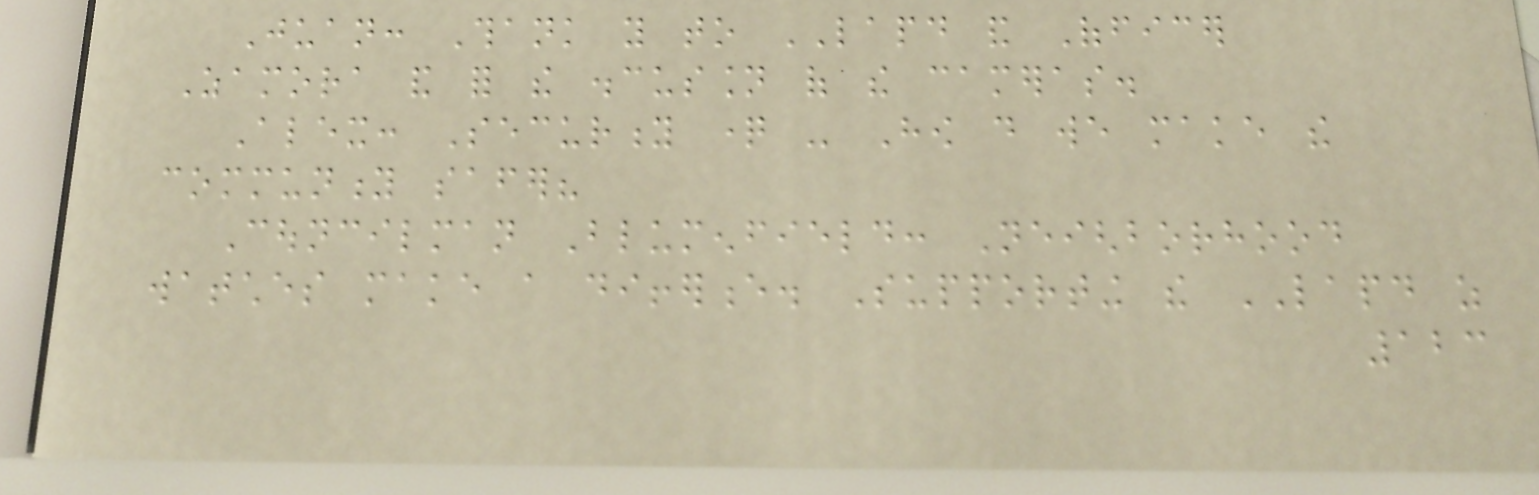Juan: Thank you to LAPD and Officer
Zamora and for the discussion of the cameras.
Alex: Security question - How do we make the
community safer?
Councilman Blumenfield: Neighborhood
watches make a difference. Supporting the LAPD as
123
